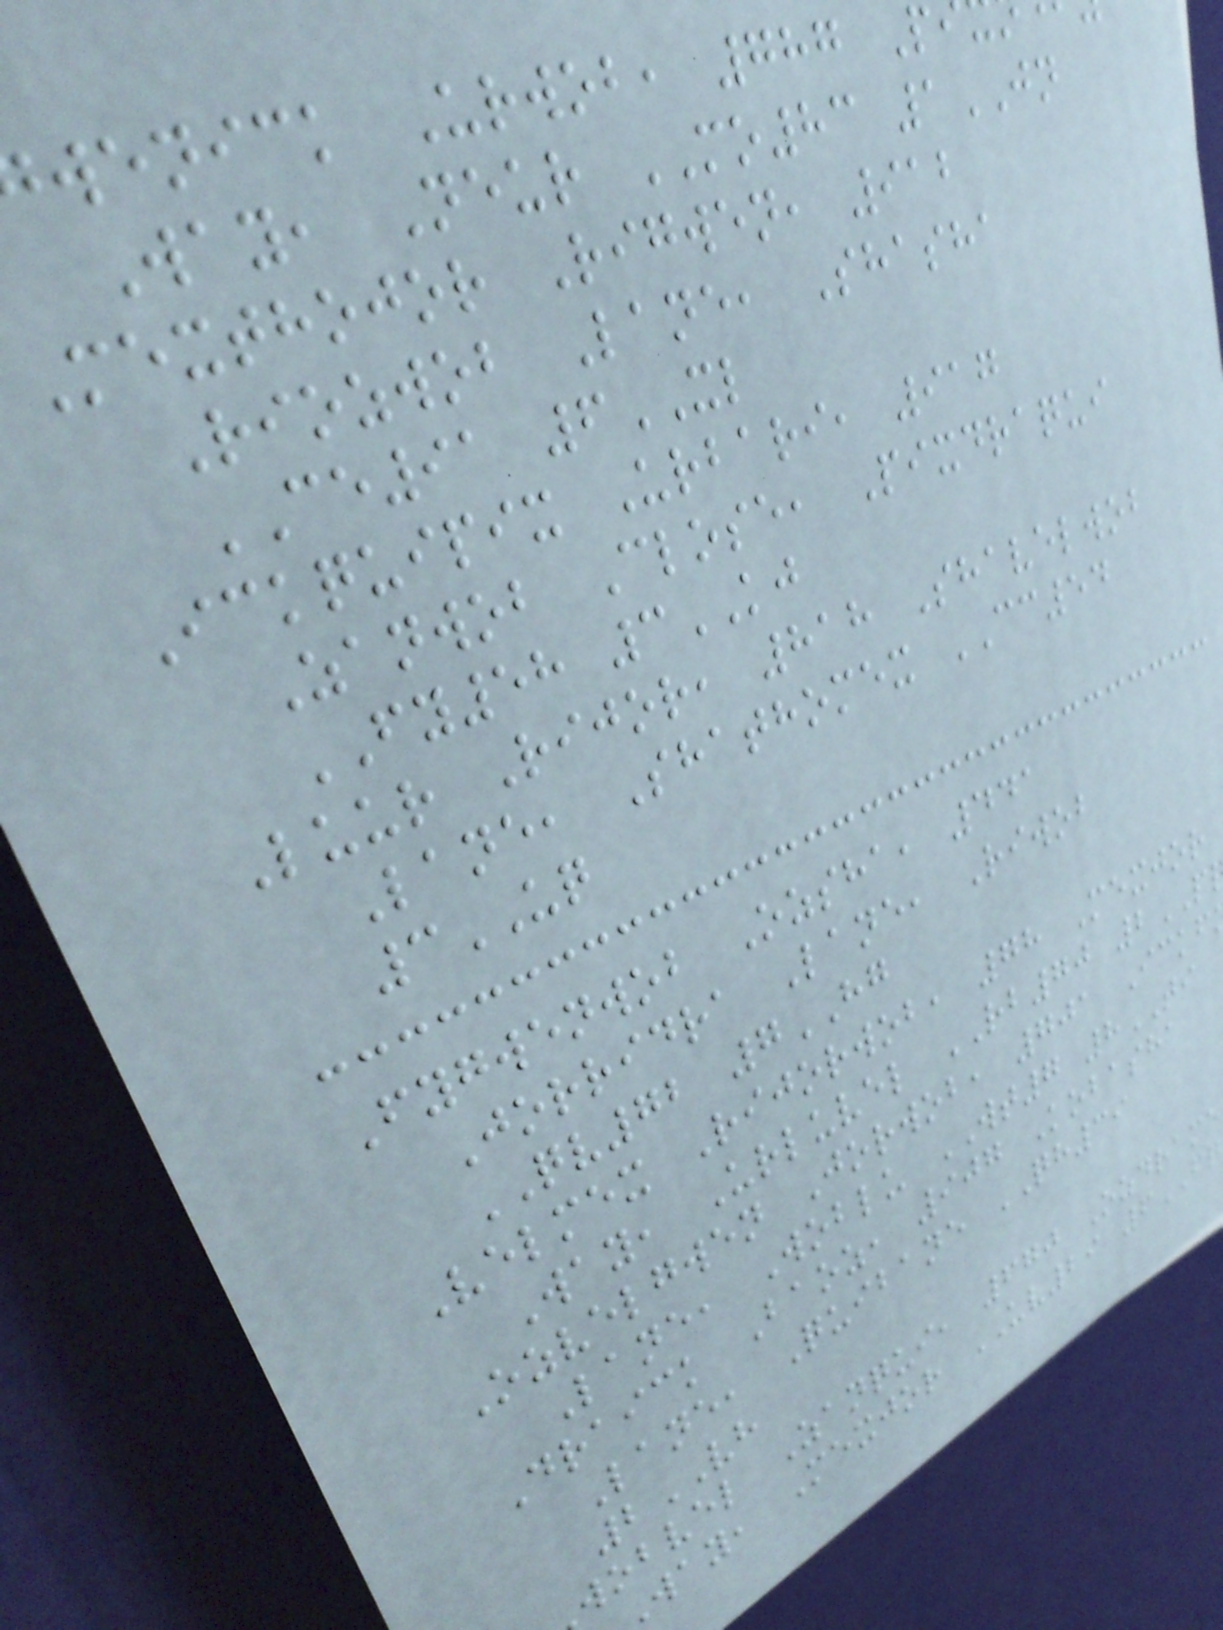wenick Urwob, 787 P
Way, Neur MO83 1JN
Mexthojor Rigwen, 912
Riozwob Lane, Shasha
CE91 6XL
Ickquipix Urbari, 917
Zanwob Close, Pixdraqui
FY58 3KJ
Luur Rijor, 818 Shavelwob
Lane, Shathomex CC54
3UQ
Fygwenwob Ozsha, 441
Jorridra Lane, Riwob
QV72 7HG
Velmex Rijorwob, 78 Mexjor
Way, Urluvel RB70 2
Ozvelgwen Jorwob, 701 Ickf
Lane, Woblu WT7 8TI
Draick Baoz, 907 Kobasha
Lane, Quibane QH39
2VH
wobvel Zanqui, 670 Ozdrame
way, Mexjor UV29 6FQ
